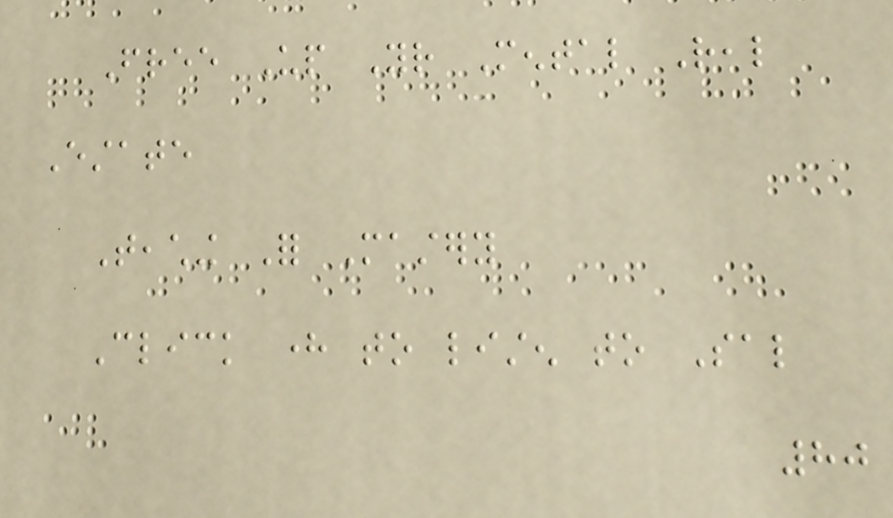Free Up Your Mental Real
Estate
Teaching For Mastery
Click here to listen to Sal
80
